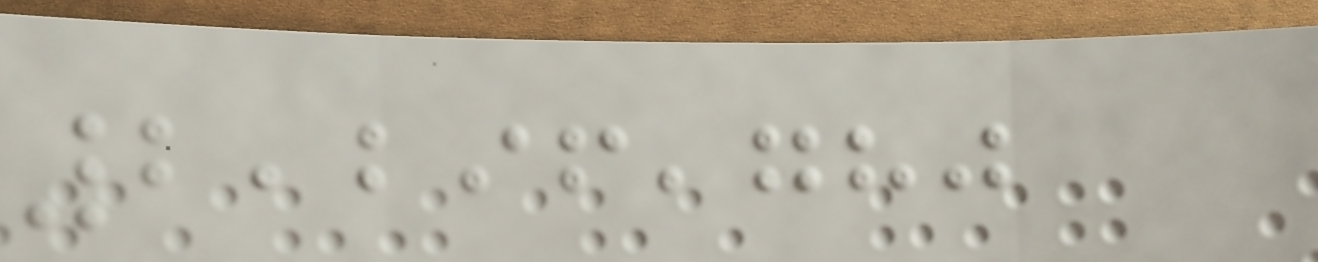2,296,780
